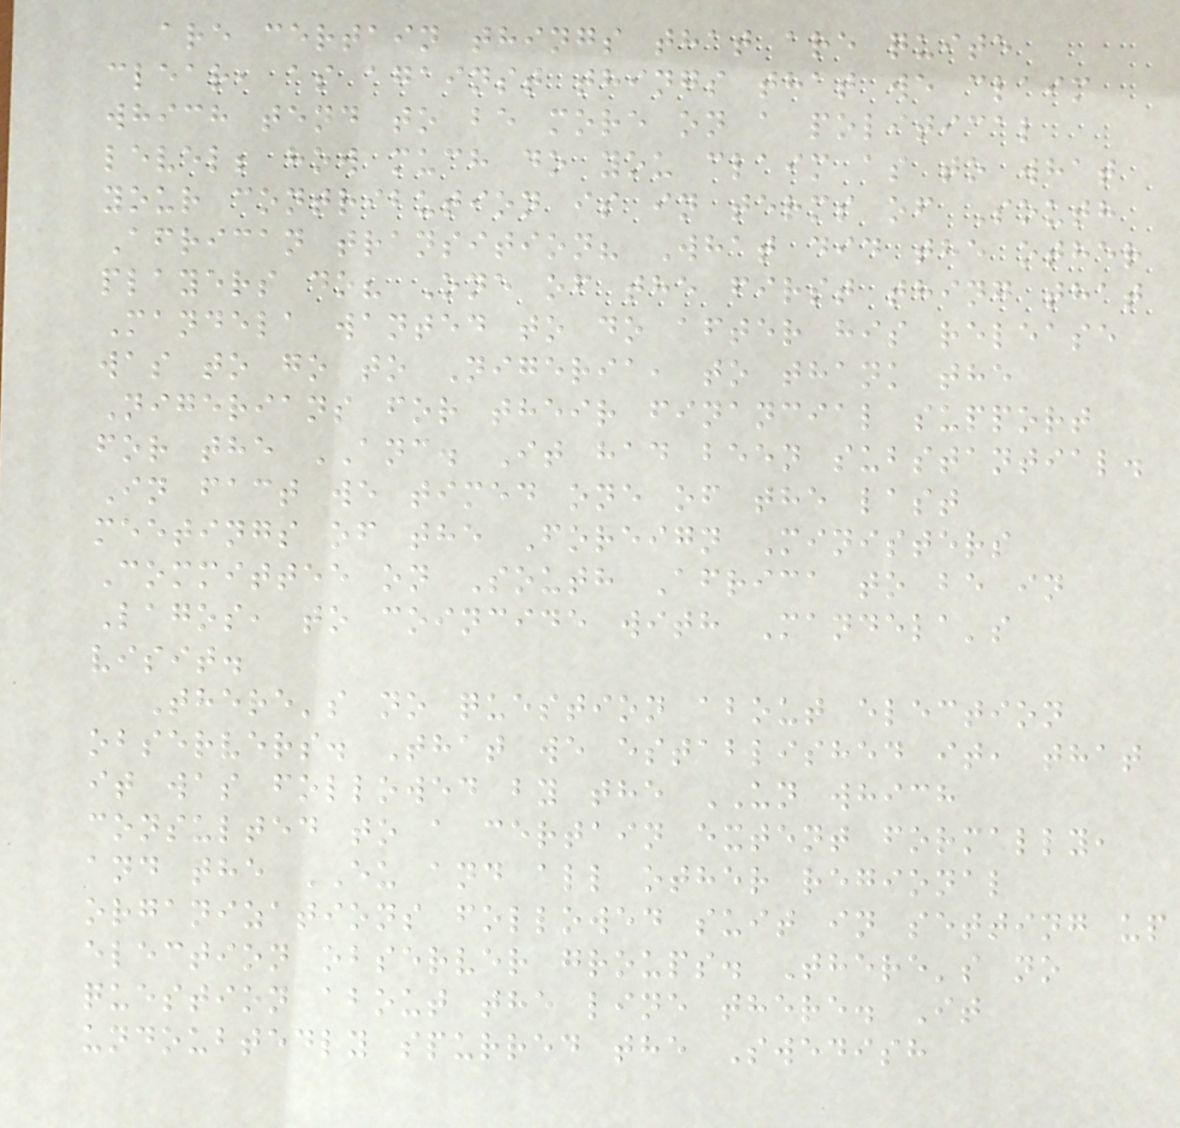are certain things that are quite
clear, as against things that we claim
which tend to be more on a political
level; how much do you claim as to what
your contribution is in terms of South
African transition? What did the other
players do? One of the first thing that
Mandela wanted to do after his release
was to go to Nigeria, to thank the
Nigerians for their financial support
for the ANC. It had been substantial.
In fact we timed one of the last
meetings of the Foreign Ministers
Committee on South Africa to be in
Lagos, to coincide with Mandela's
visit.
There's no question about election
observers. That we established it, that
it was followed by the UN which
consulted to a certain extent formally,
and the EU and all other regional
organizations followed suit in setting up
election observer groups. There's no
question about the line there. It
undoubtedly spurred the Swedish
